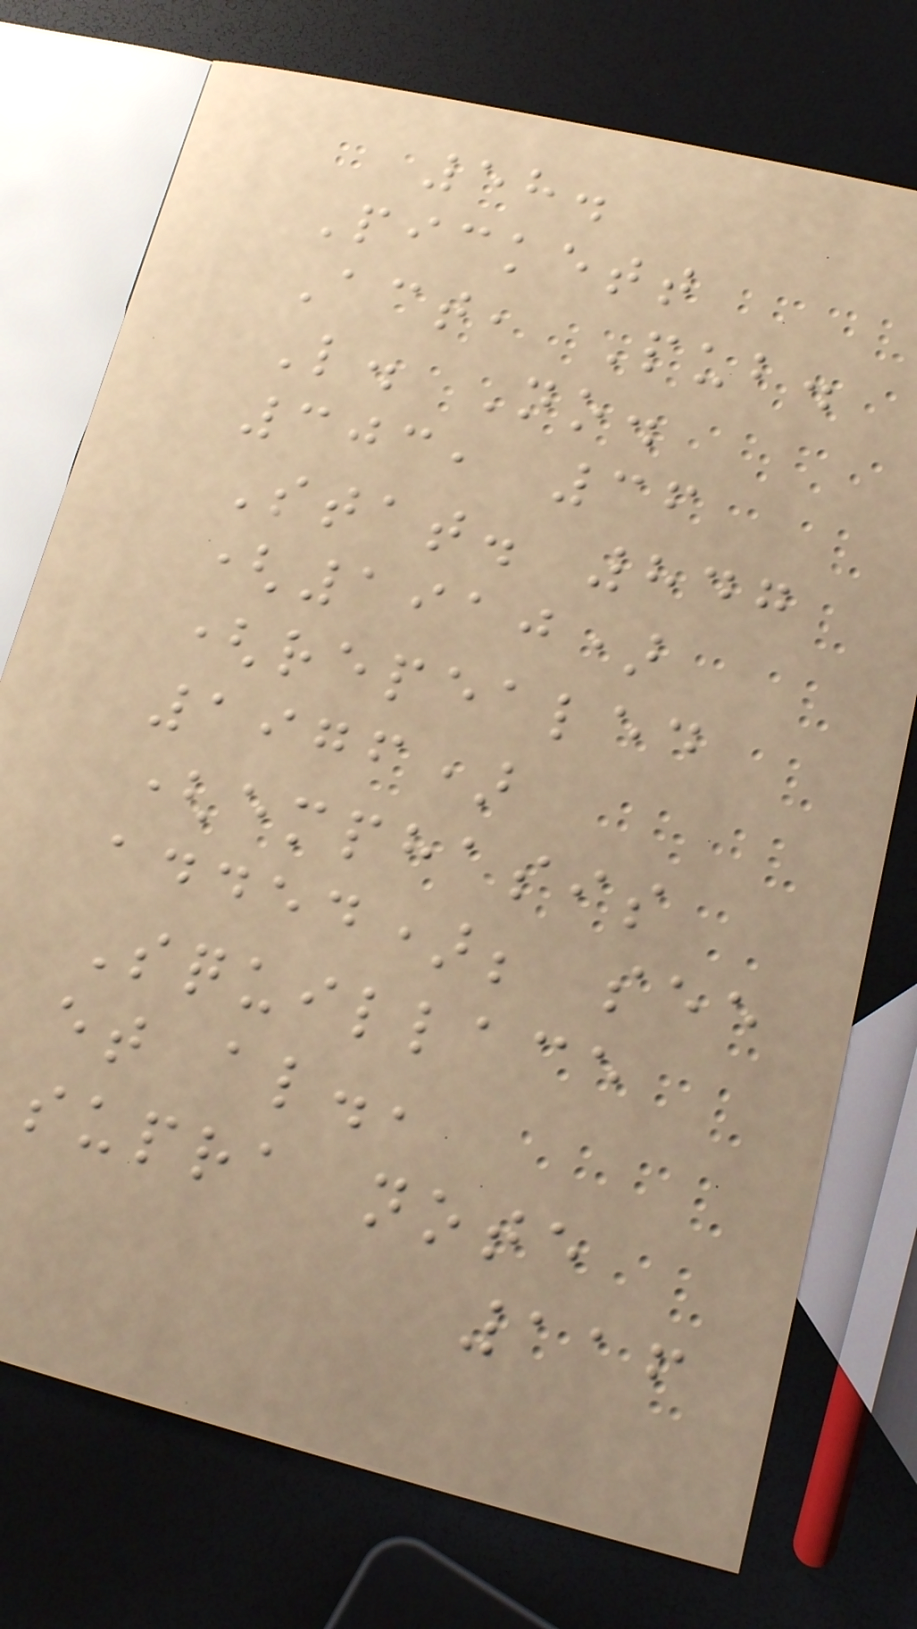58.
Pickett
Act, Pub.
L. No.
303, 36
Stat. 847
(1910)
(repealed
1976)
(emphasis
added); see
Squillace
et al.,
supra note
116
